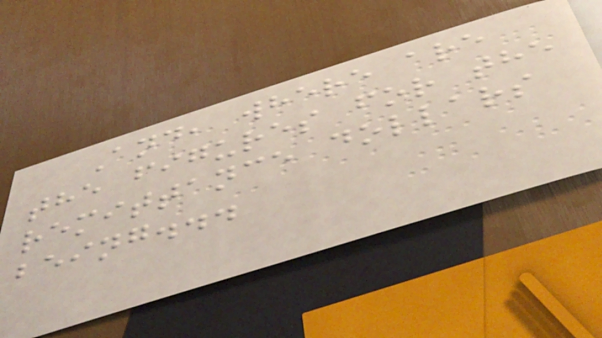And, where are
the figures for the
remittance dollars
being...
